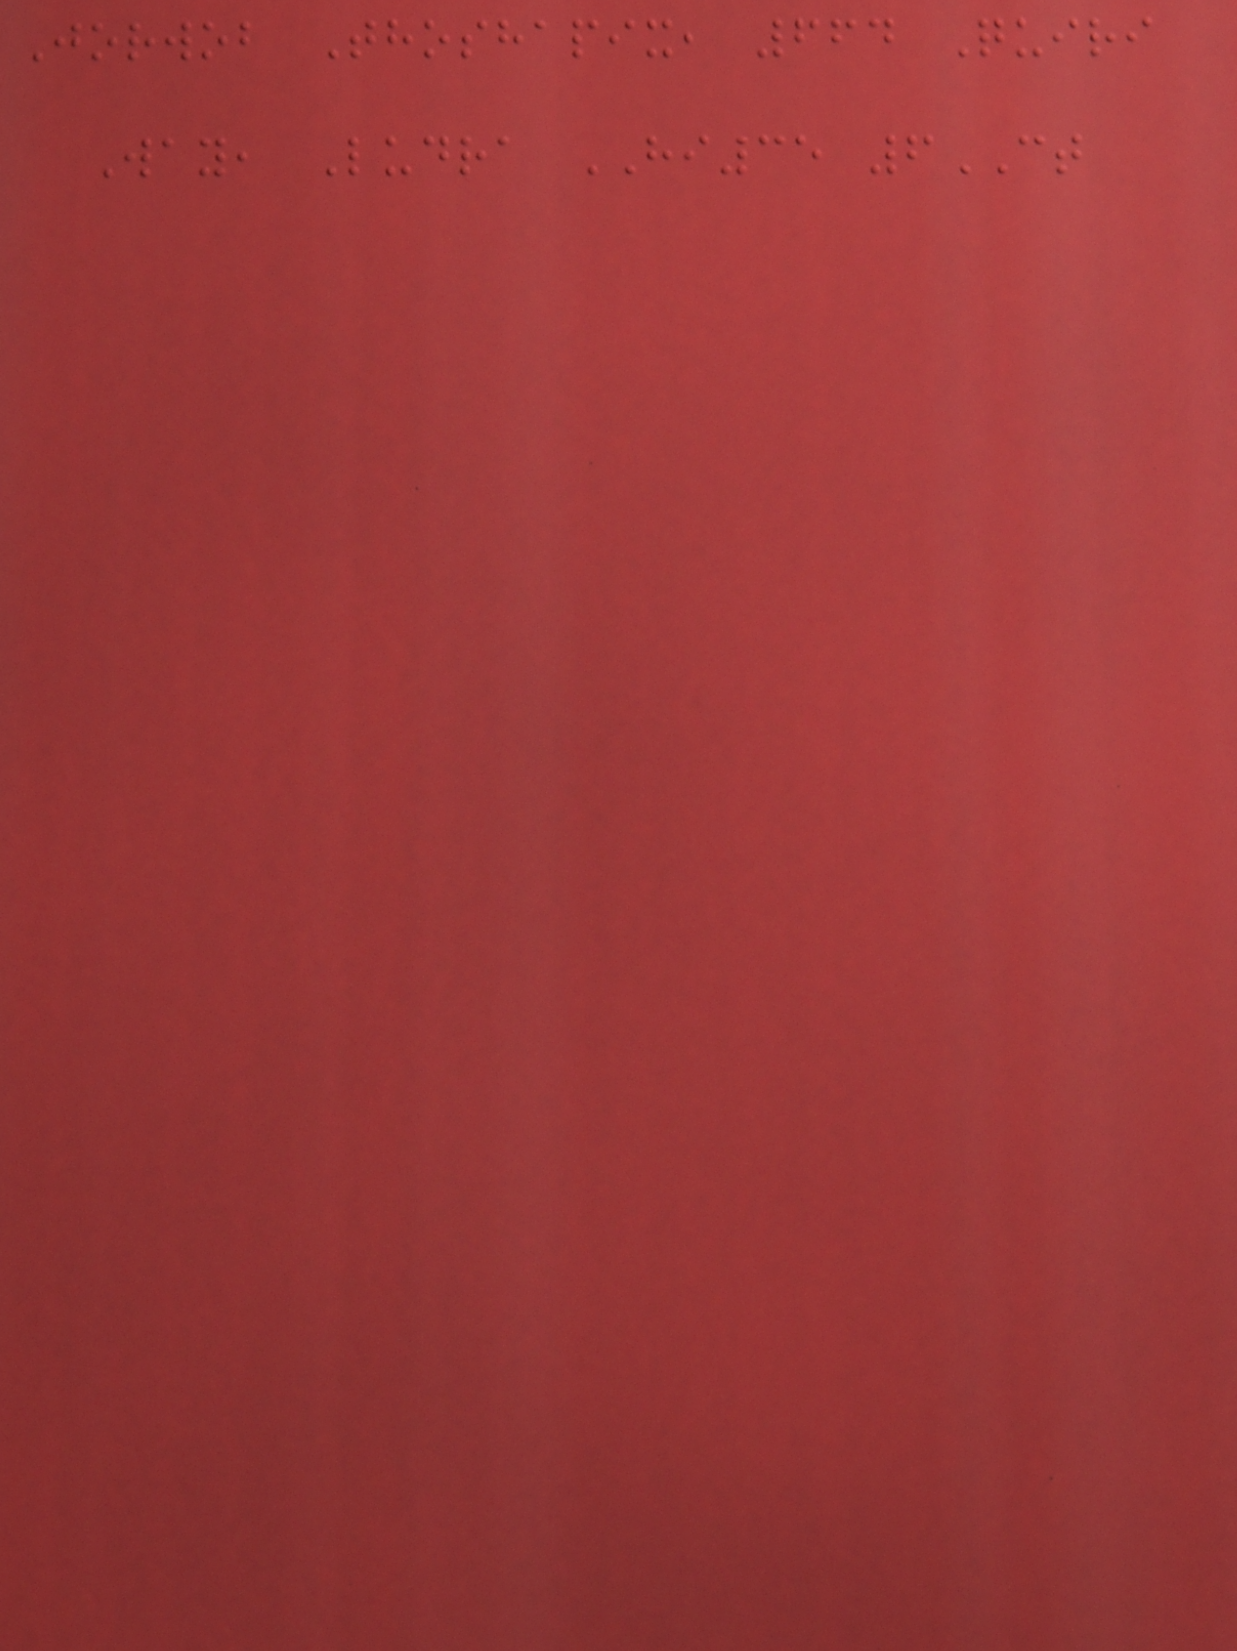Jorwob Thoshapix, 664 Quiri
Way, Ludra HI35 6CT
